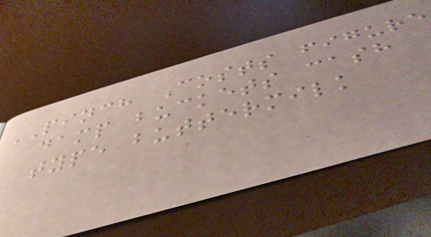PINCH Costs figure
damp buckets cash
type buttermilk
